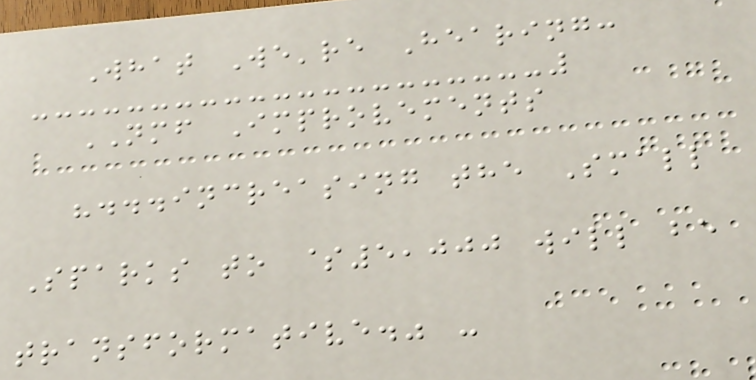What We're Hearing:
NMF Improvements
"...increasing the Small
Sparks to $5,000 will be
transformative." -
